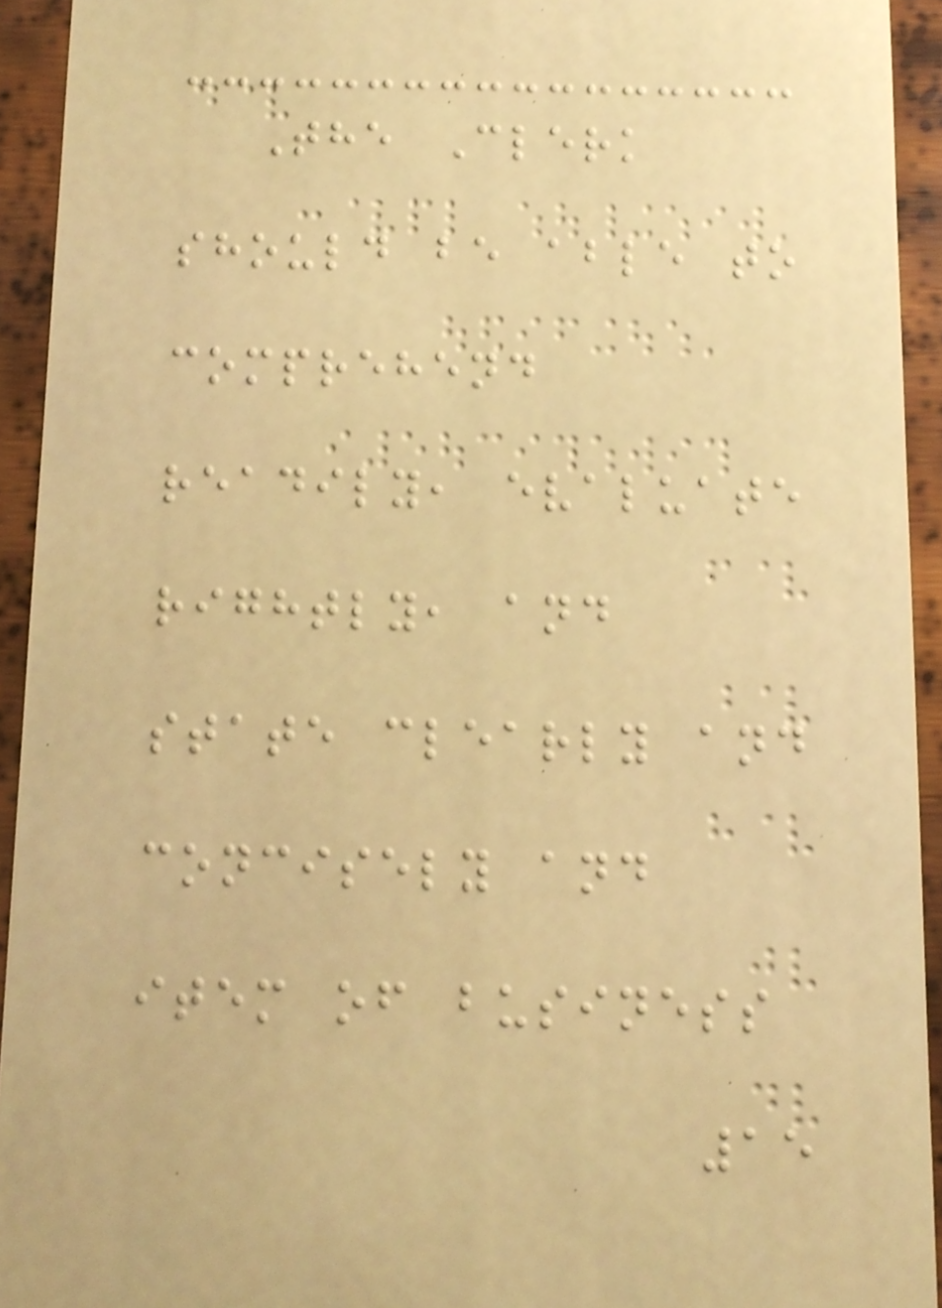The Clerk
should be able to
comprehend
readily, evaluate
rightly, and
state clearly and
concisely and
item of business
15
